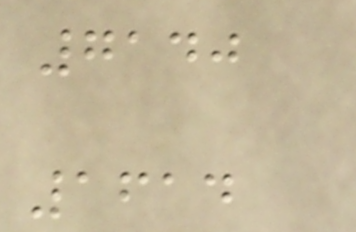7140
1614
